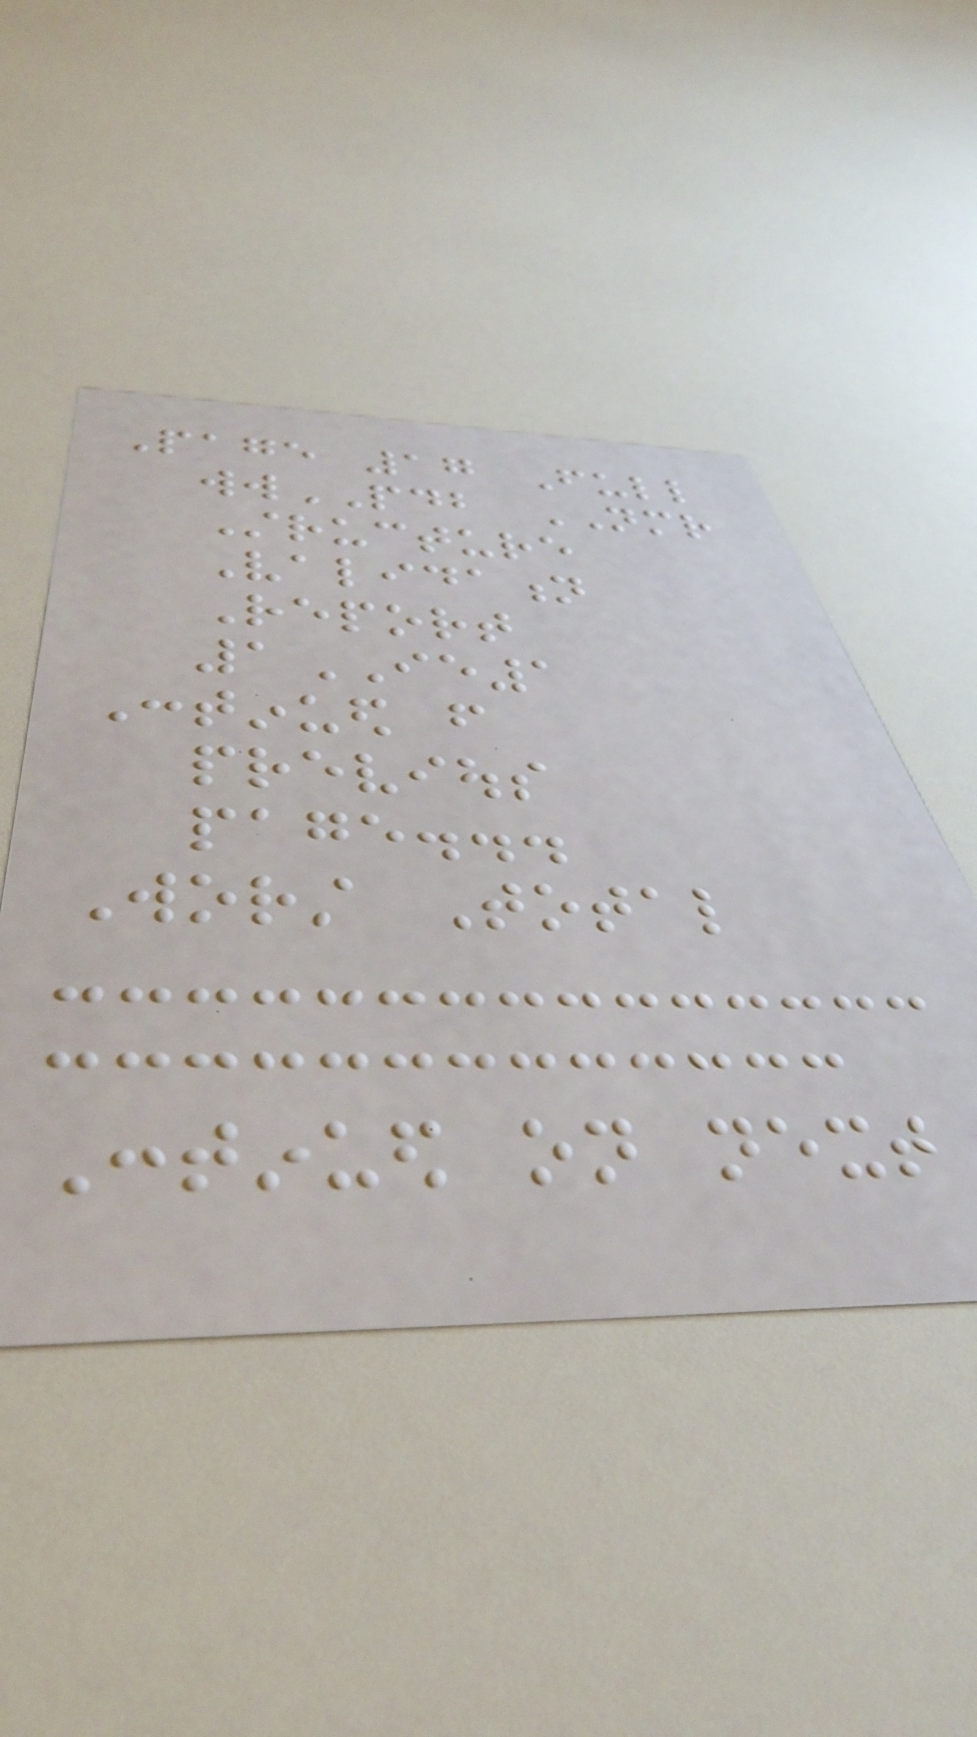Page 17 Full
wwPDB NMR
Structure
Validation
Report
1IE1
Continued from
previous
page...
Worst Total
Continued on next
